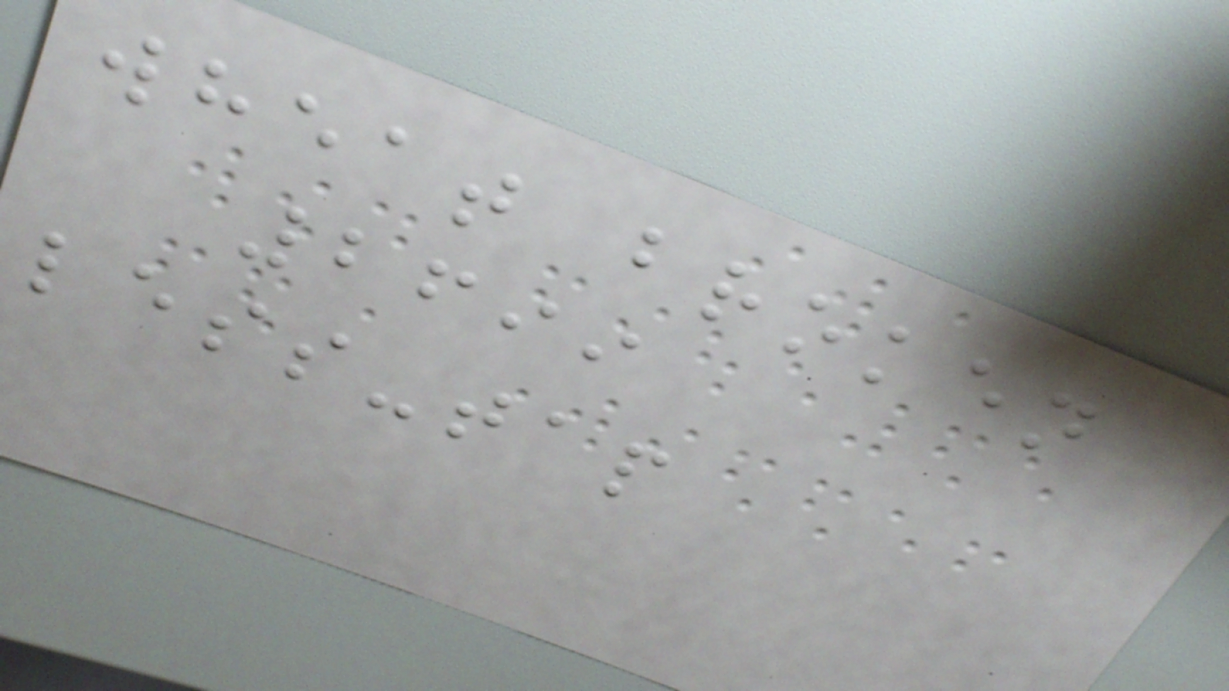wheat broken
2699
less-tap
